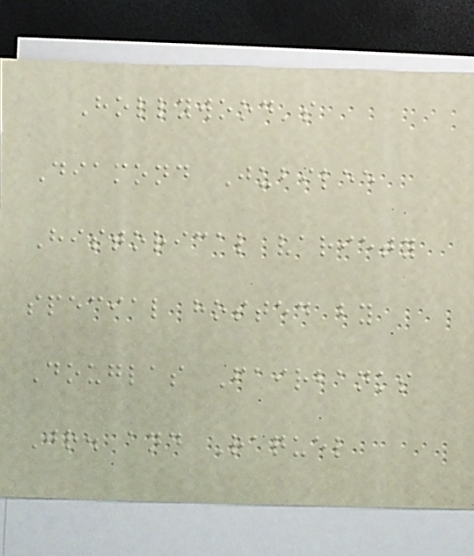Hollywood's
Diamond Jubilee
Historical variety
special hosted by
Douglas Fairbanks
Jr. and Raquel
